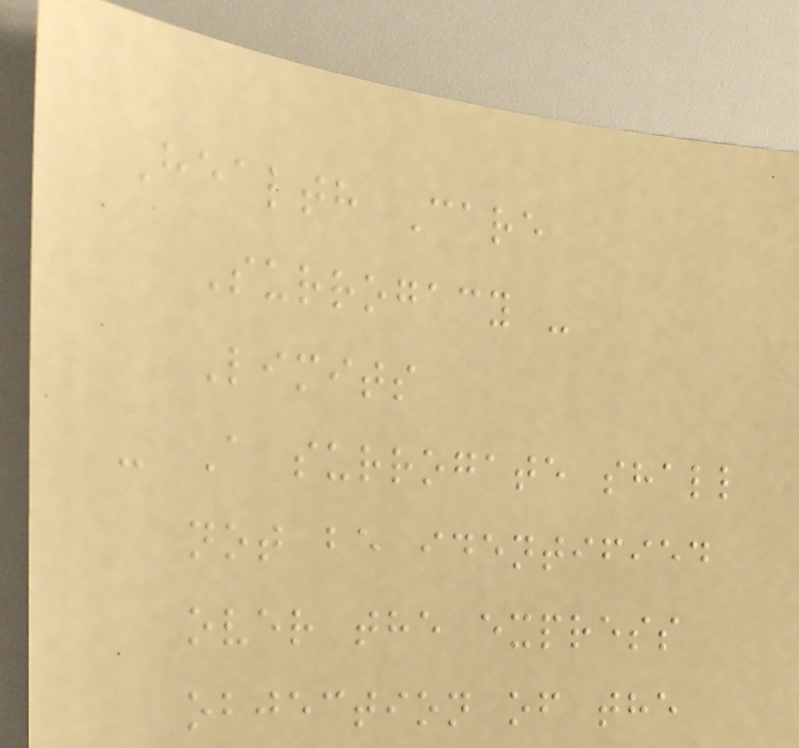Health Care
Surrogacy -
Limits
- A surrogate shall
not be identified
over the express
objection of the
